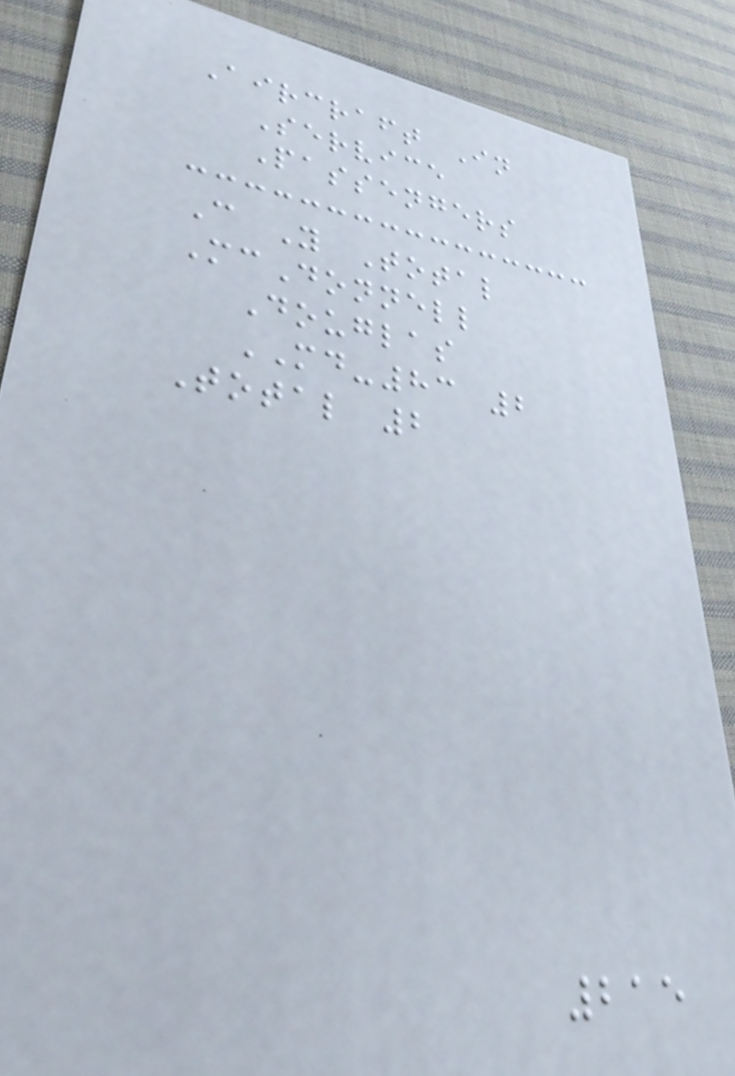Aircraft In
Service
Passengers
C Y Total
McDonnell
Douglas
MD-83 2
Total 2
215
